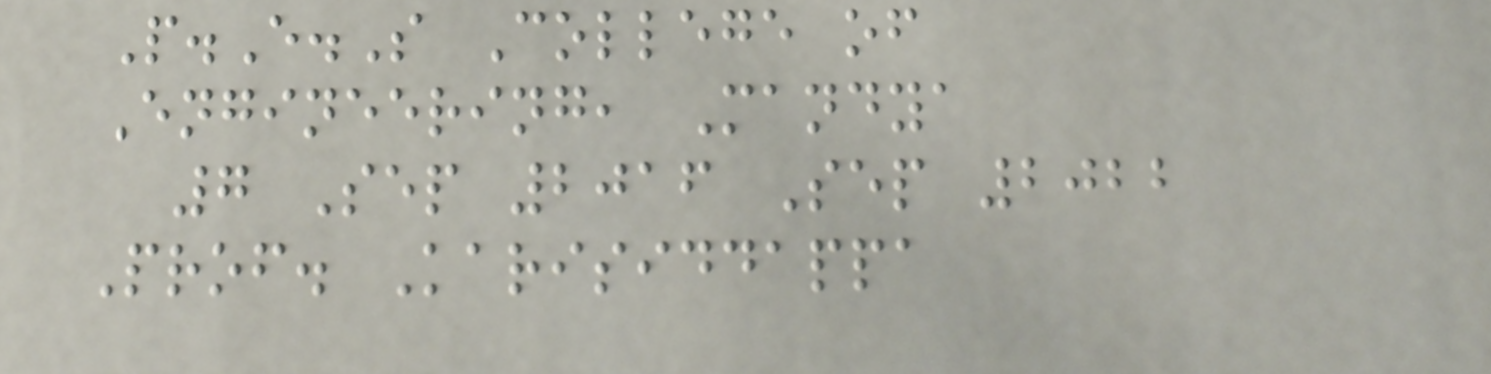P.E.S College of
Engineering, Mandya
7 Sep 2016 Sep 2022
Prof. Karisiddappa
